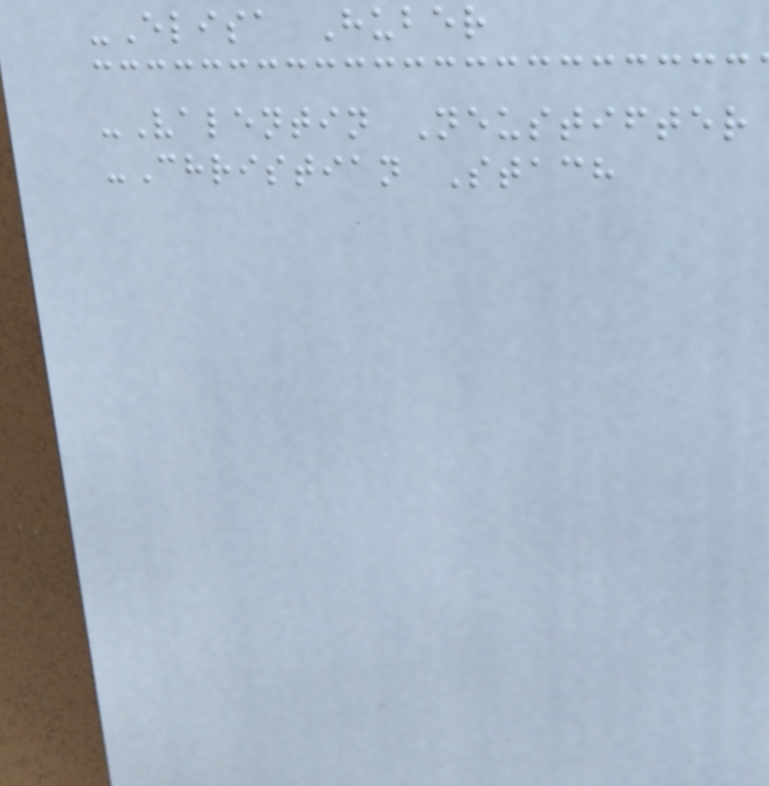-Elisa Huber
-Valentin Neustifter
-Christian Stach
